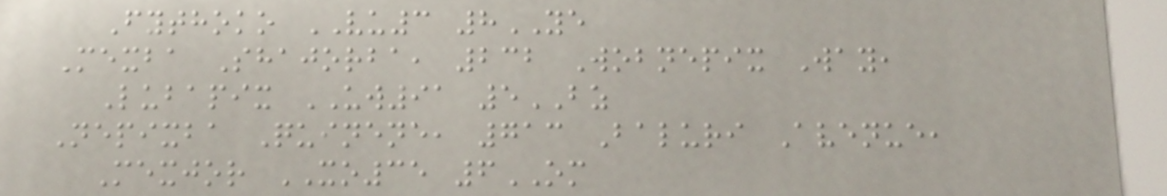Fythoko VU3 8YE
Mexba Shajorba, 232 Wobnepix Way,
Lubapix UW91 5BZ
Nepixba Quinene, 713 Baluri Avenue,
Mexjor XO35 6OM
